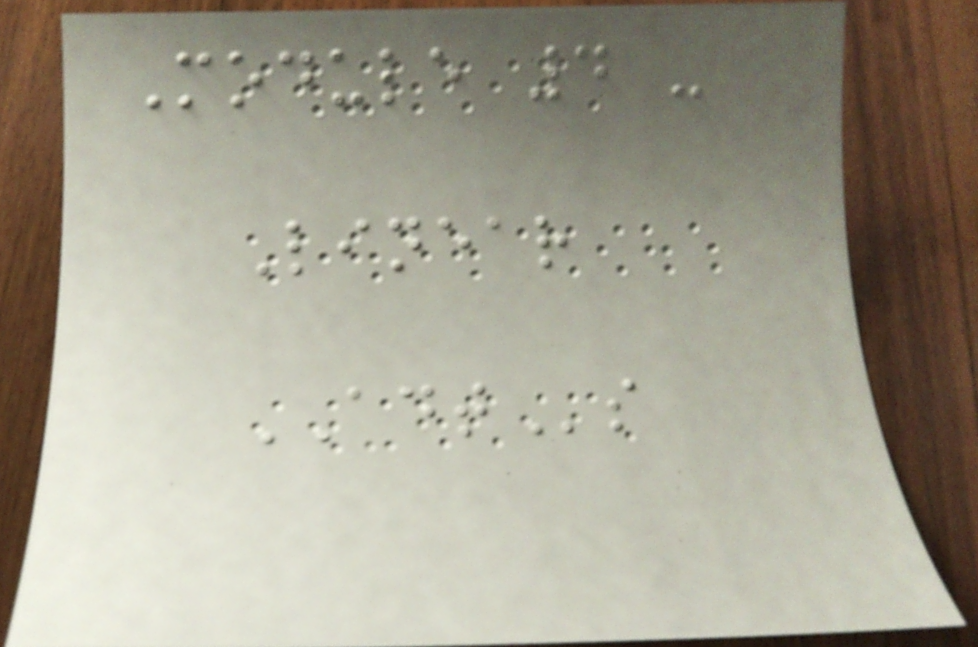Module 4 -
Linear
ADTs
